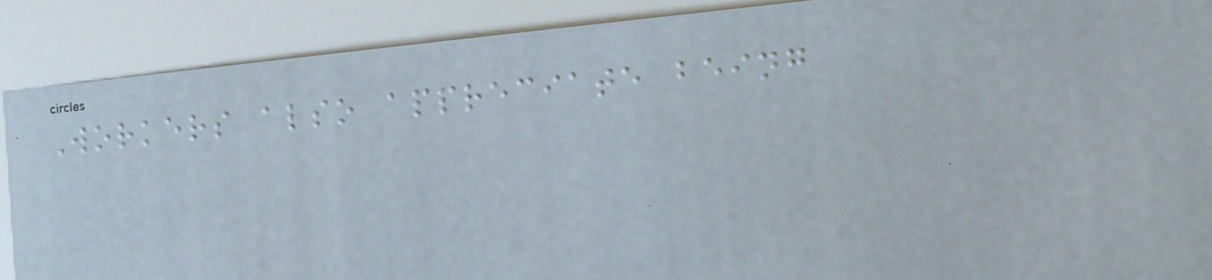Workers also appreciate being
